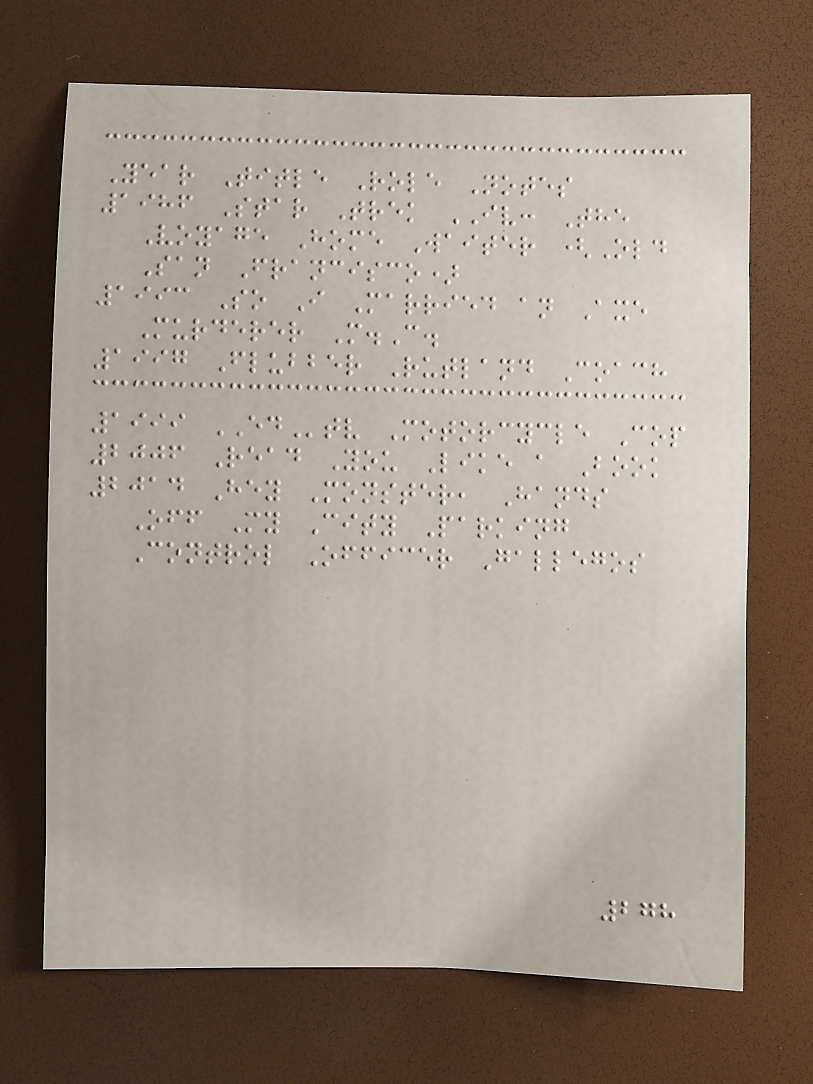Year Title Role Notes
1986 Star Trek IV: The
Voyage Home Waiter (Old
San Francisco)
1993 So I Married an Axe
Murderer M.C.
1997 Flubber Rutland Coach
1999 EDtv Motorcycle Cop
2006 Read You Like a Book
2014 Hey Monster, Hands
Off My City Parking
Control Officer Gallegos
278
